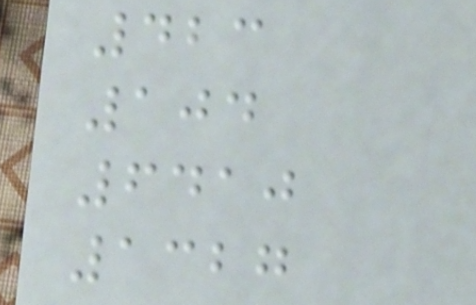423
104
6410
1327
